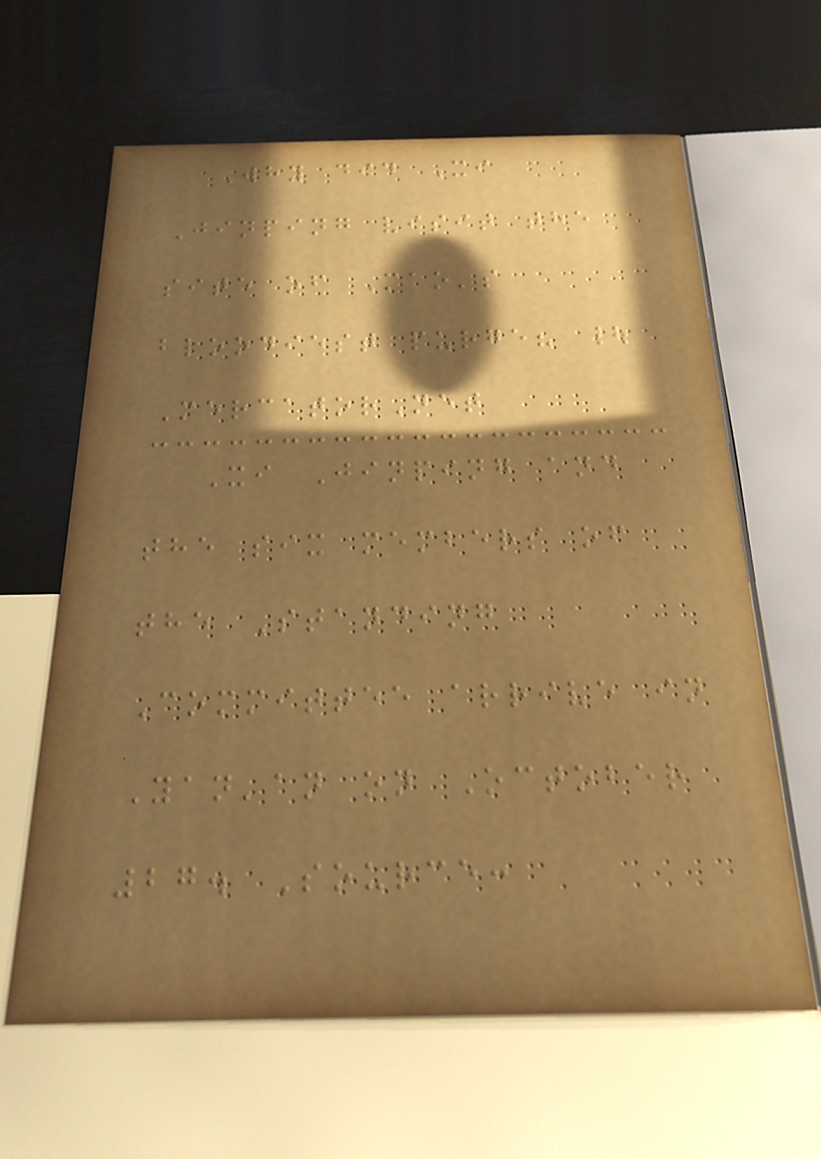Why did Xi
Jinping visit the
site of Mao's
bloodiest purge? |
MercatorNet
Xi Jinping and
the six members of
the Standing
Committee arrive in
Yan'an on October
27. Source:
